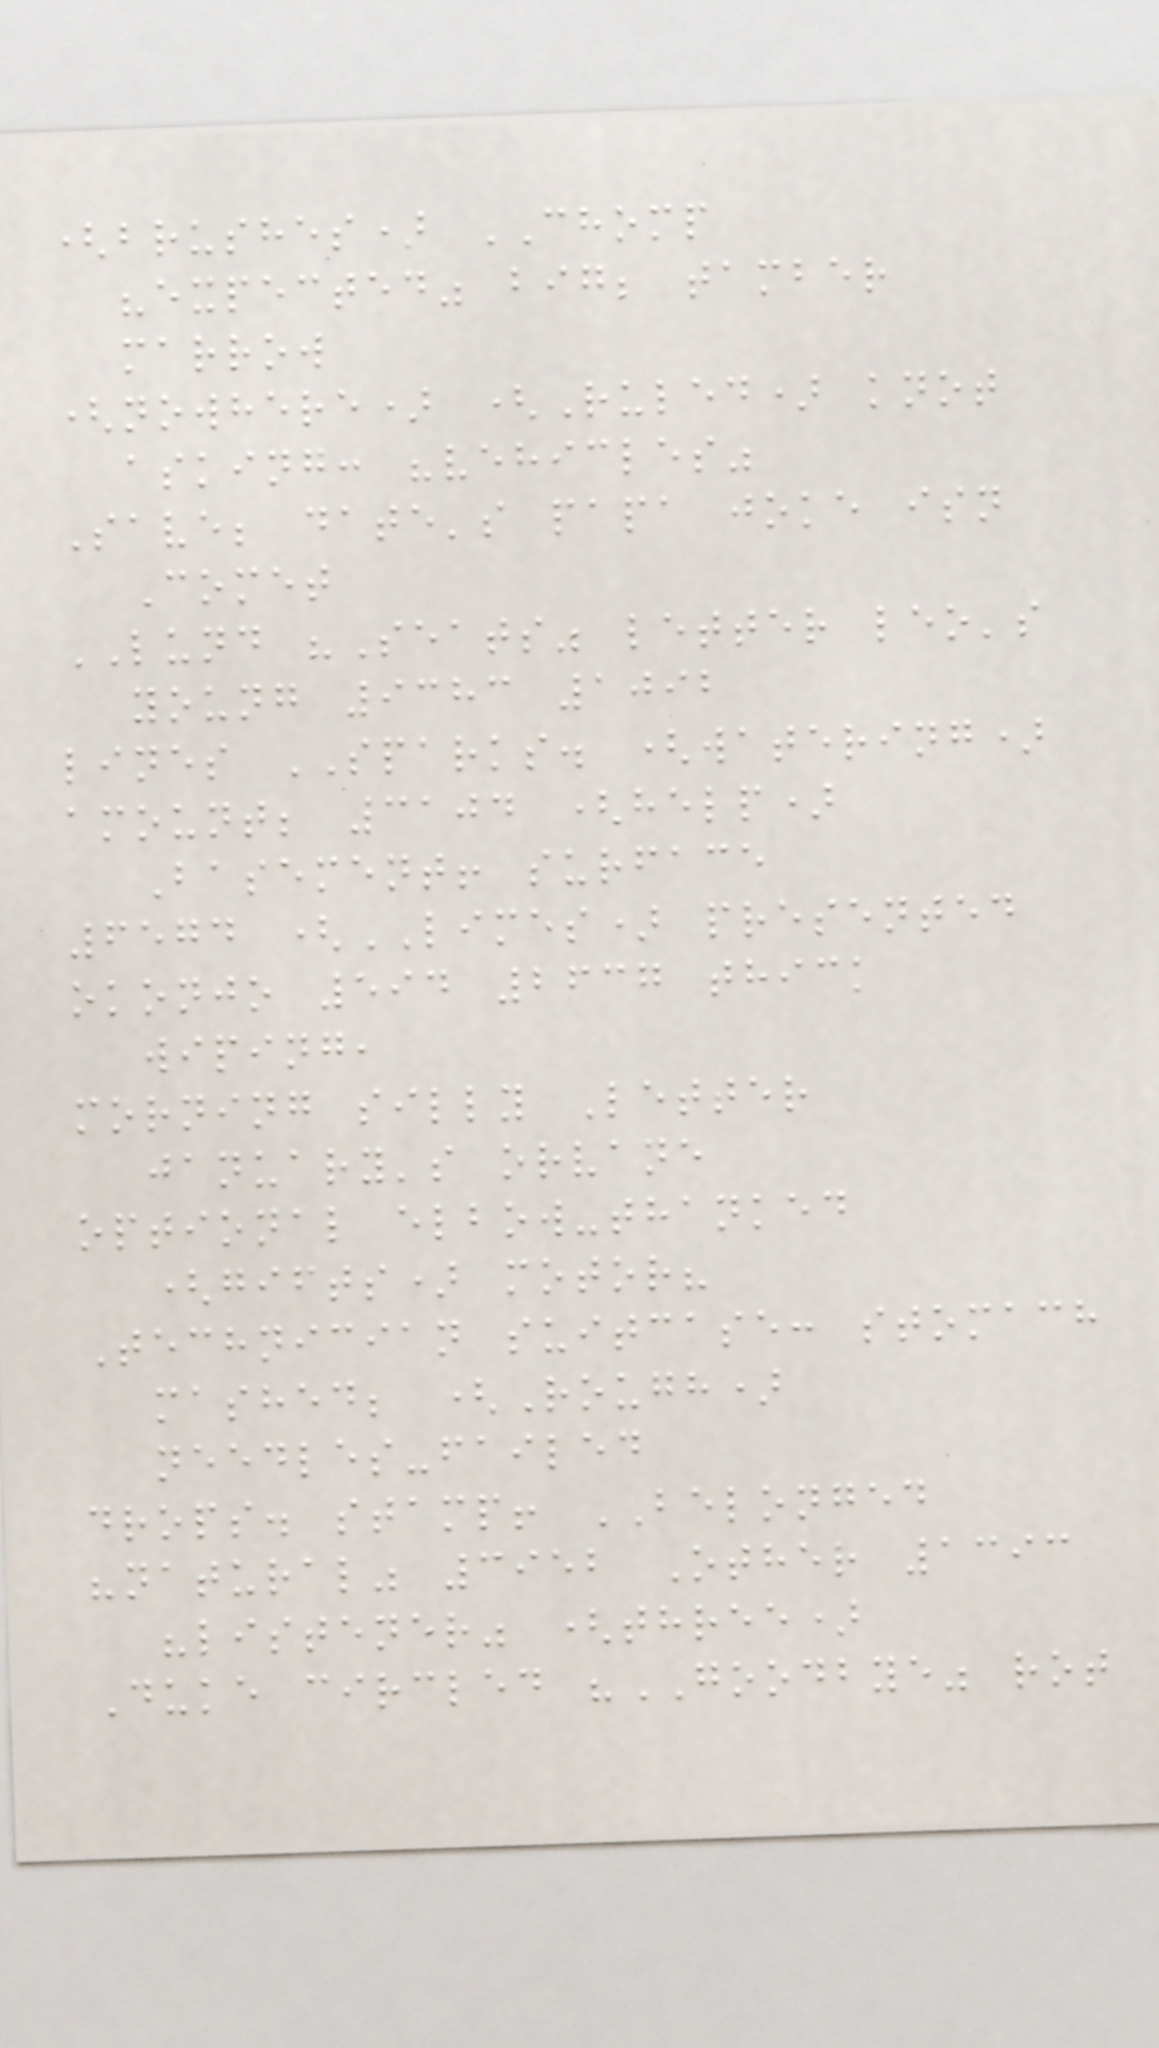(brushes) CHOMP
"expected" big; tamber
marrow
(nowhere) (Ruled) knot
asking: "vehicles"
Save; date's papa joke isn
Comet
LUND "Seats" letter leo's
young 9383 1092
lines SPARKS. (watering)
amount; 3104 (help)
Basement! surface
6574 (LIMES) presented
okonjo 594 2637 thick
wiping,
morning silly Letter
january's orvane
optional elbow-thanked
(gifts) motor?
Technician suitcase: stomach
mashed; (Rough)
needles-failed
drops. stamp! BELONGED
"natural" 3952 Other 1393
"listener" (three)
Duke circled "GOODBYE" rot
